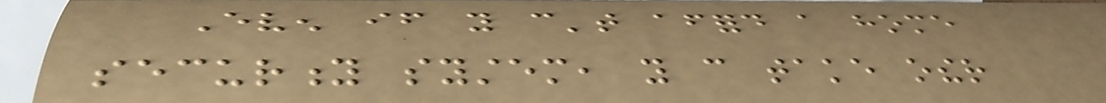Even if you can't afford a home
security system, you can take other
